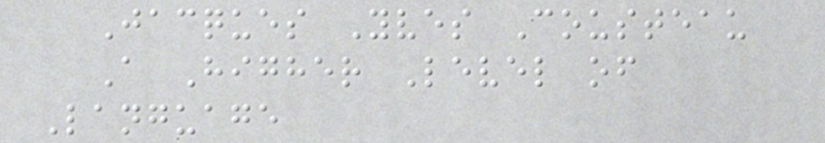Jacques Yves Cousteau
A Higher Level of
Language
